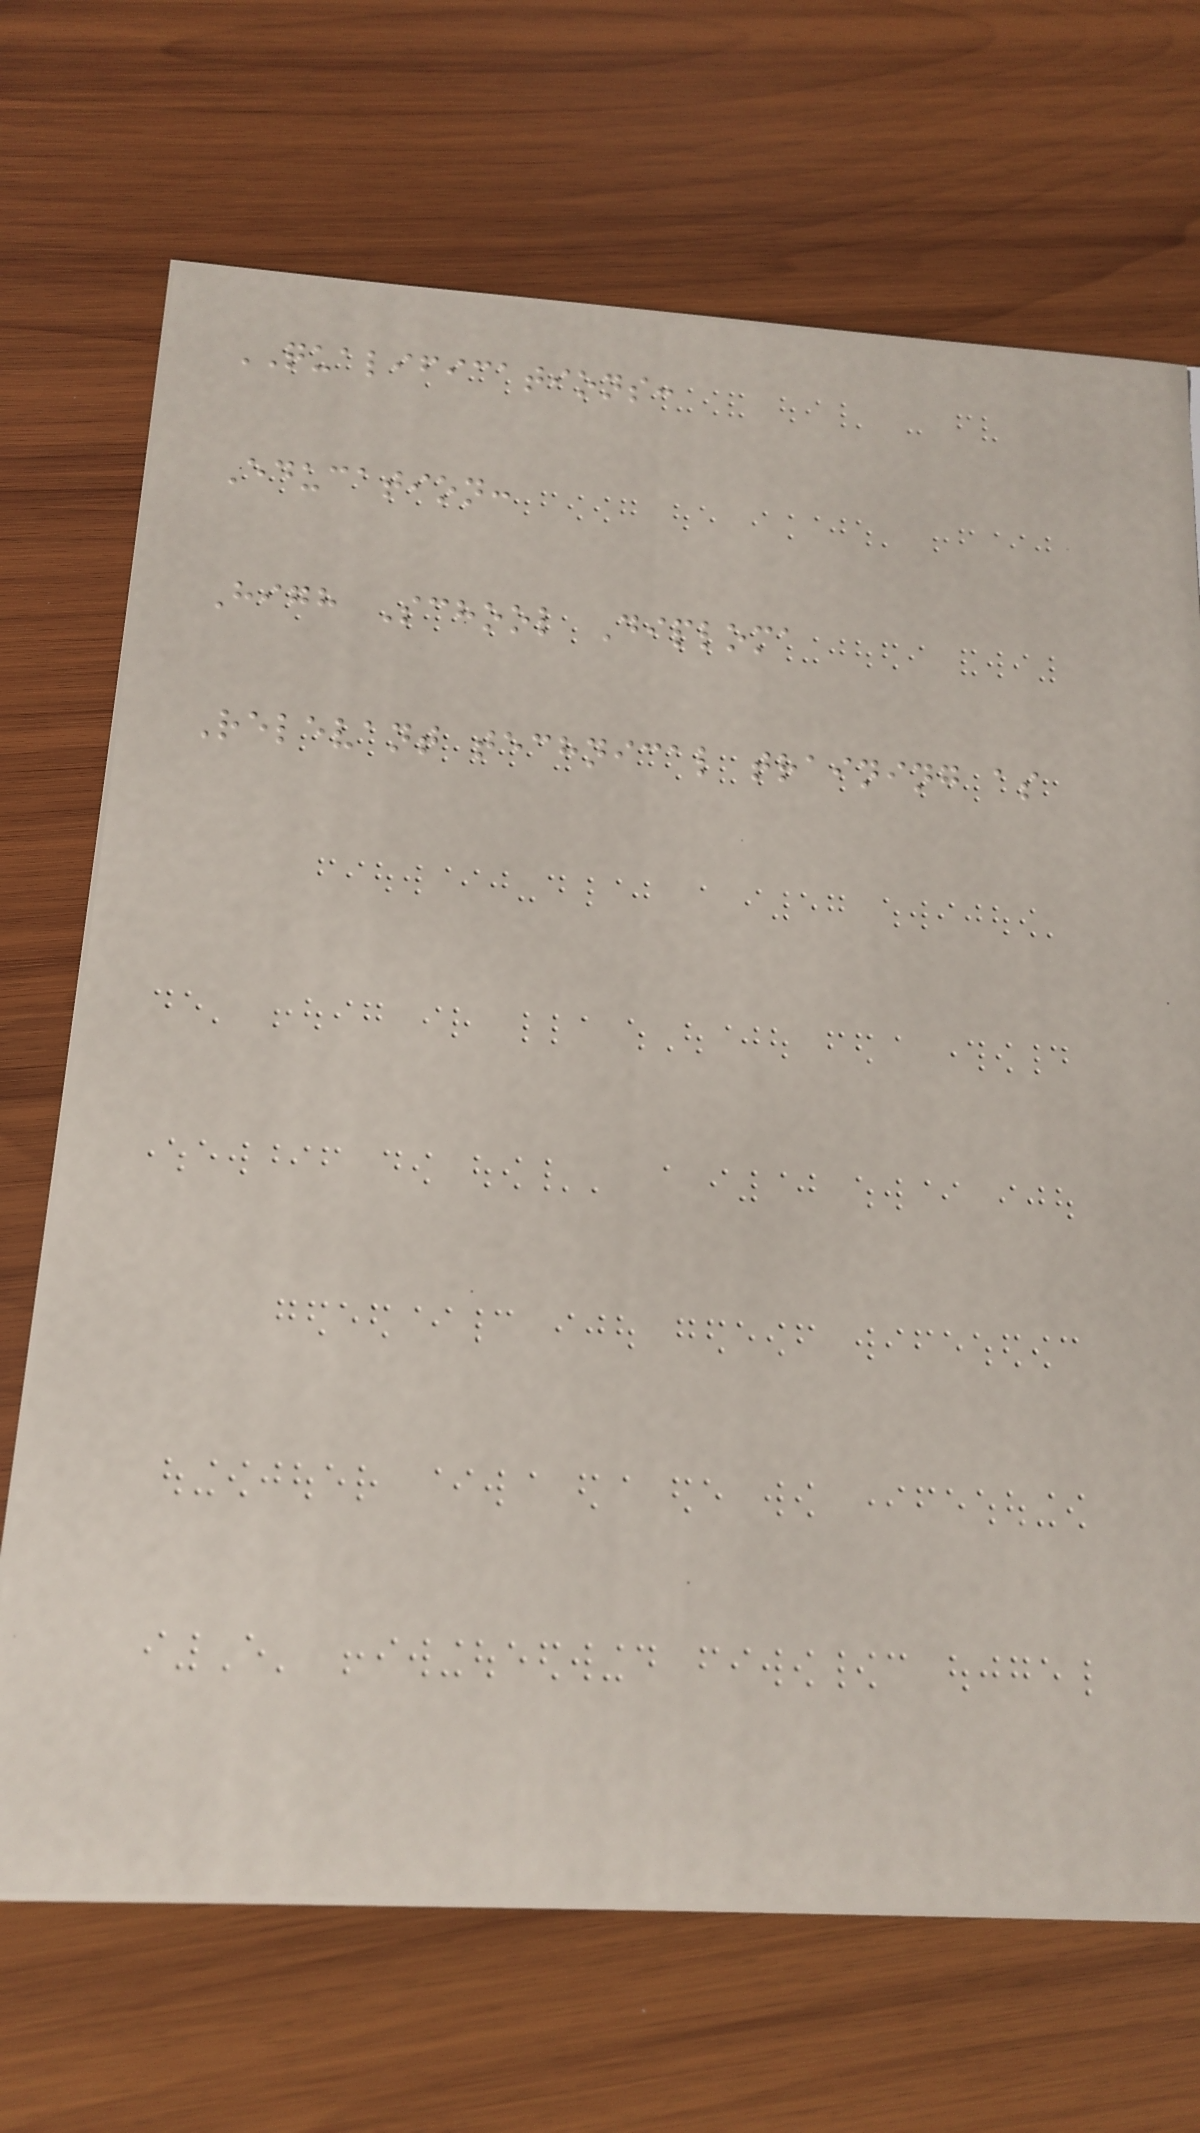QUALIFICATIONS:
Education:
High School Diploma
Relevant technical training as
